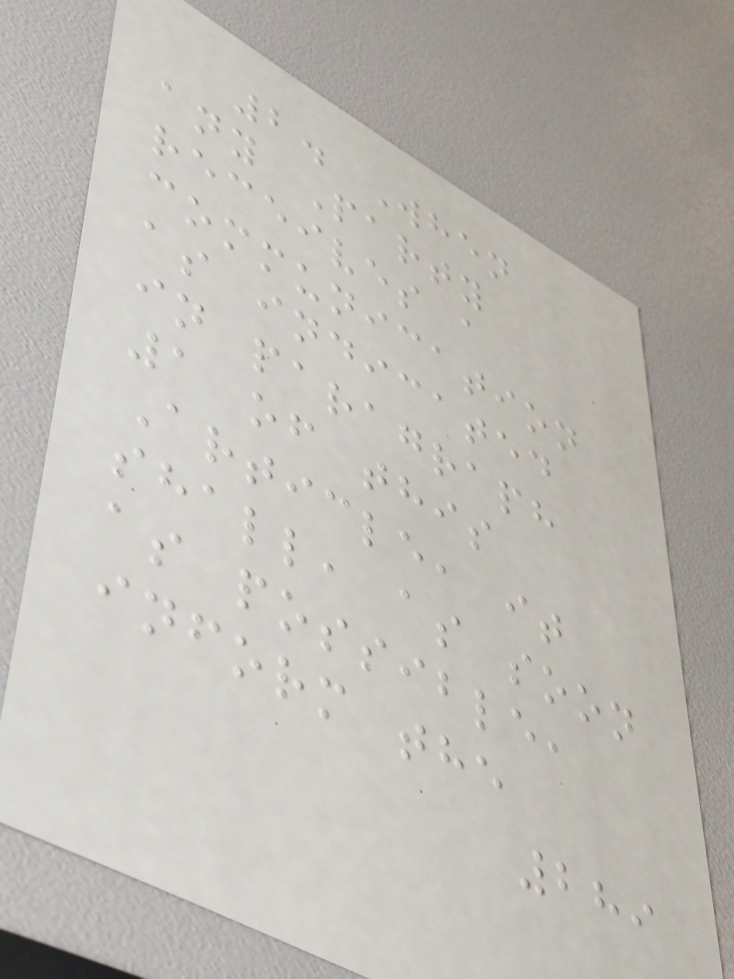2. When
any Party
receives a
communication
as indicated
in paragraph
1 of this
Article, it
shall, as soon
as possible,
inform the
289
